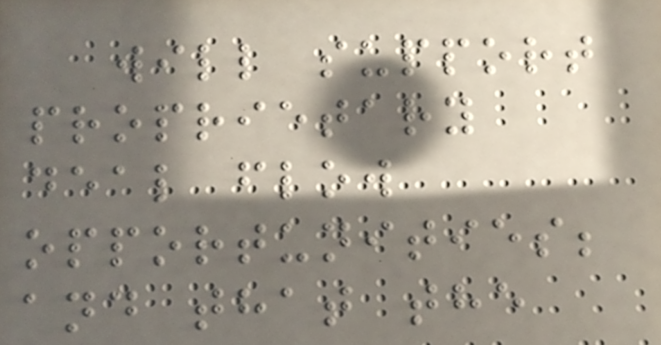will support
proprietary
deal flow
opportunities;
and that the
